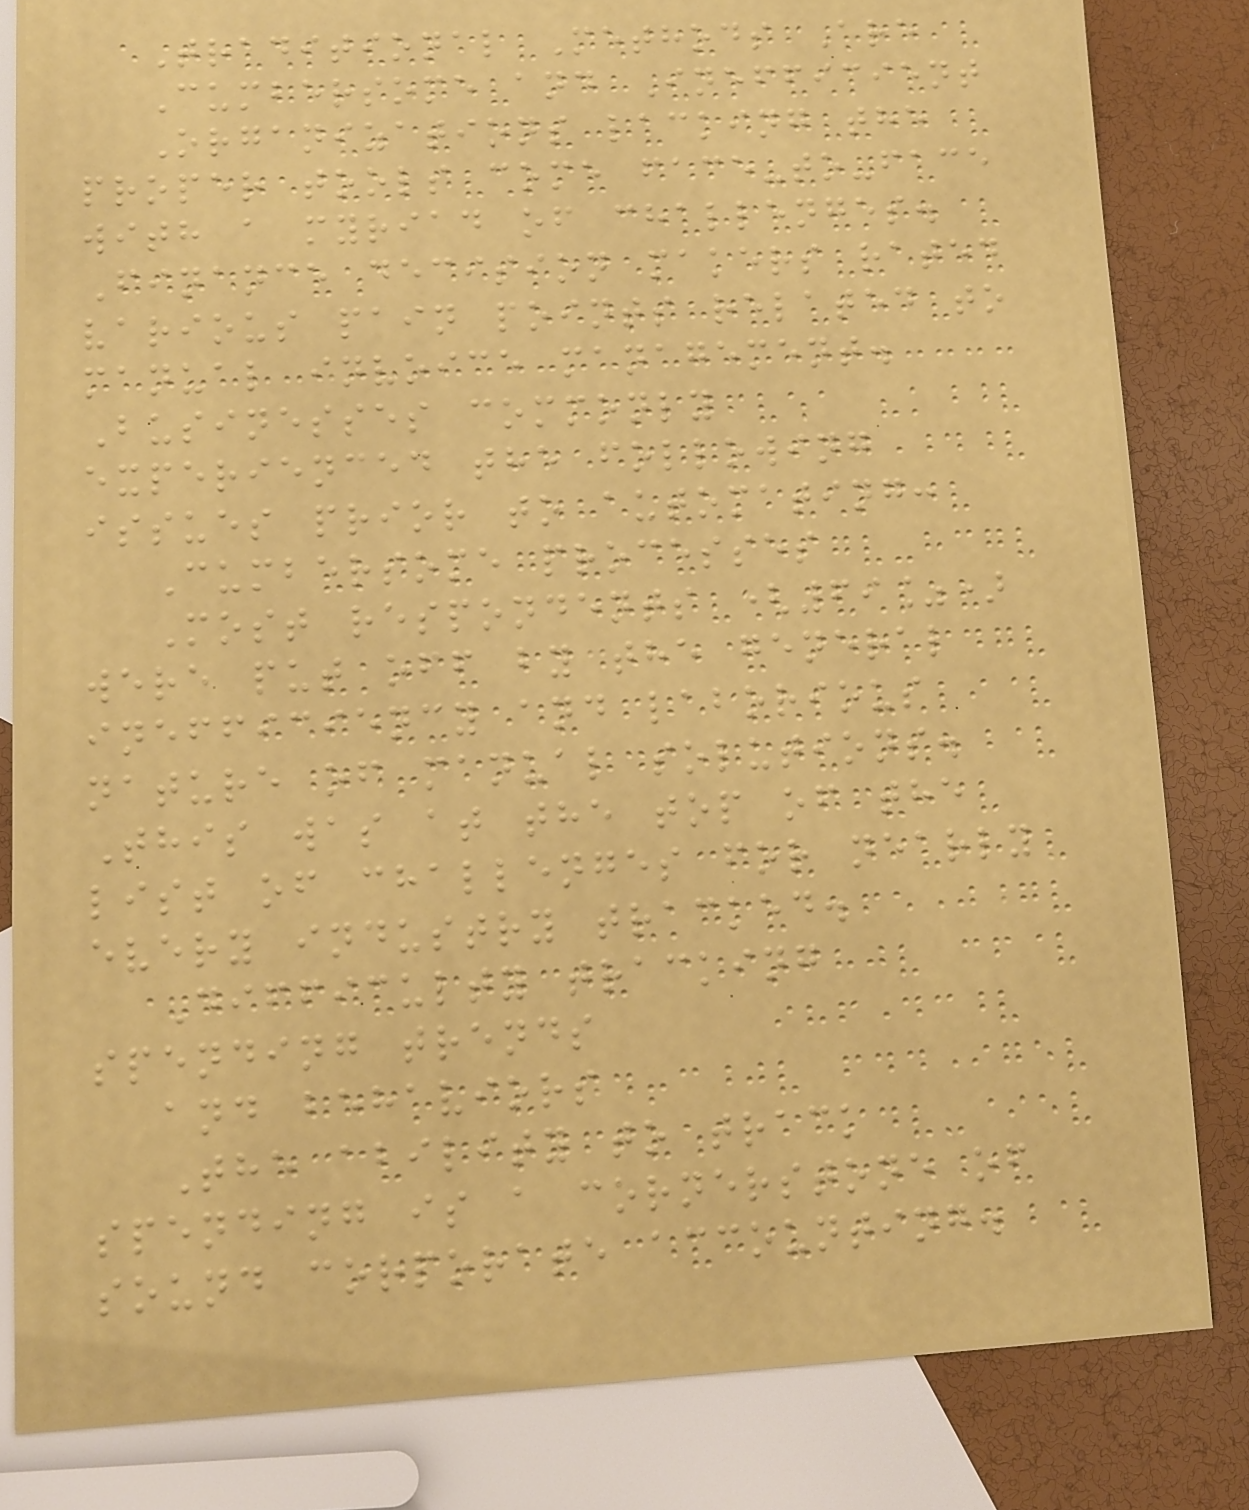Traditional Methods Are
Cumbersome and Inefficient
Organizations lacking the
proper tools come face-to-face
with a myriad of challenges.
Finance decision makers rated
various pain points related to
manual invoice management.
Businesses commonly
experienced the following
issues prior to automating:
Cumbersome processes
Most respondents (69%)
were put off by the general
inefficiency and laborious
nature of manual solutions.
This was at the top of the
list of challenges for nearly
every industry tracked.
Difficulty tracking
spending trends
and behaviors
The ability to track
spending is a cornerstone of
sound corporate accounting.
